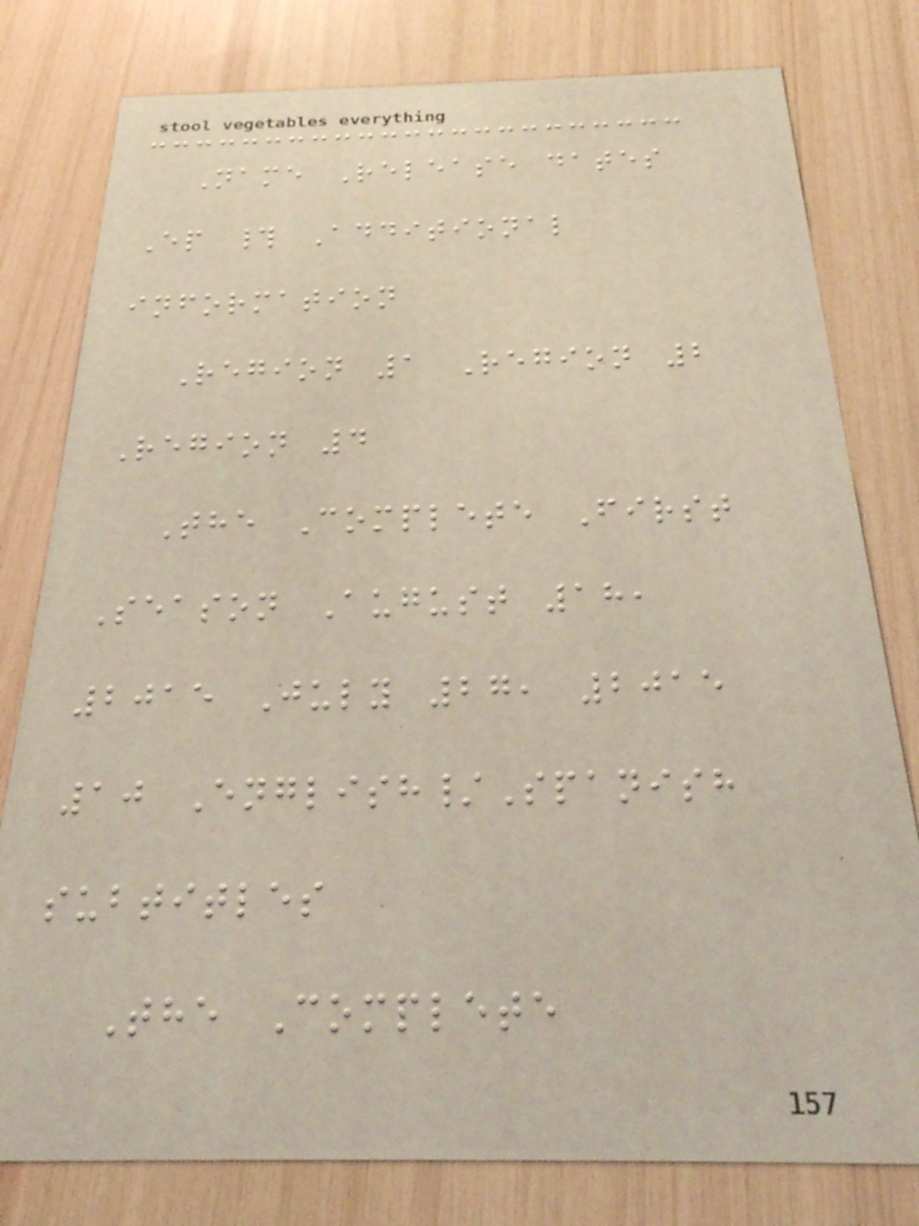Name Release dates
Ep # Additional
information
Region 1 Region 2
Region 4
The Complete First
Season August 18,
2015 July 27, 2015
10 English/Spanish
subtitles
The Complete
